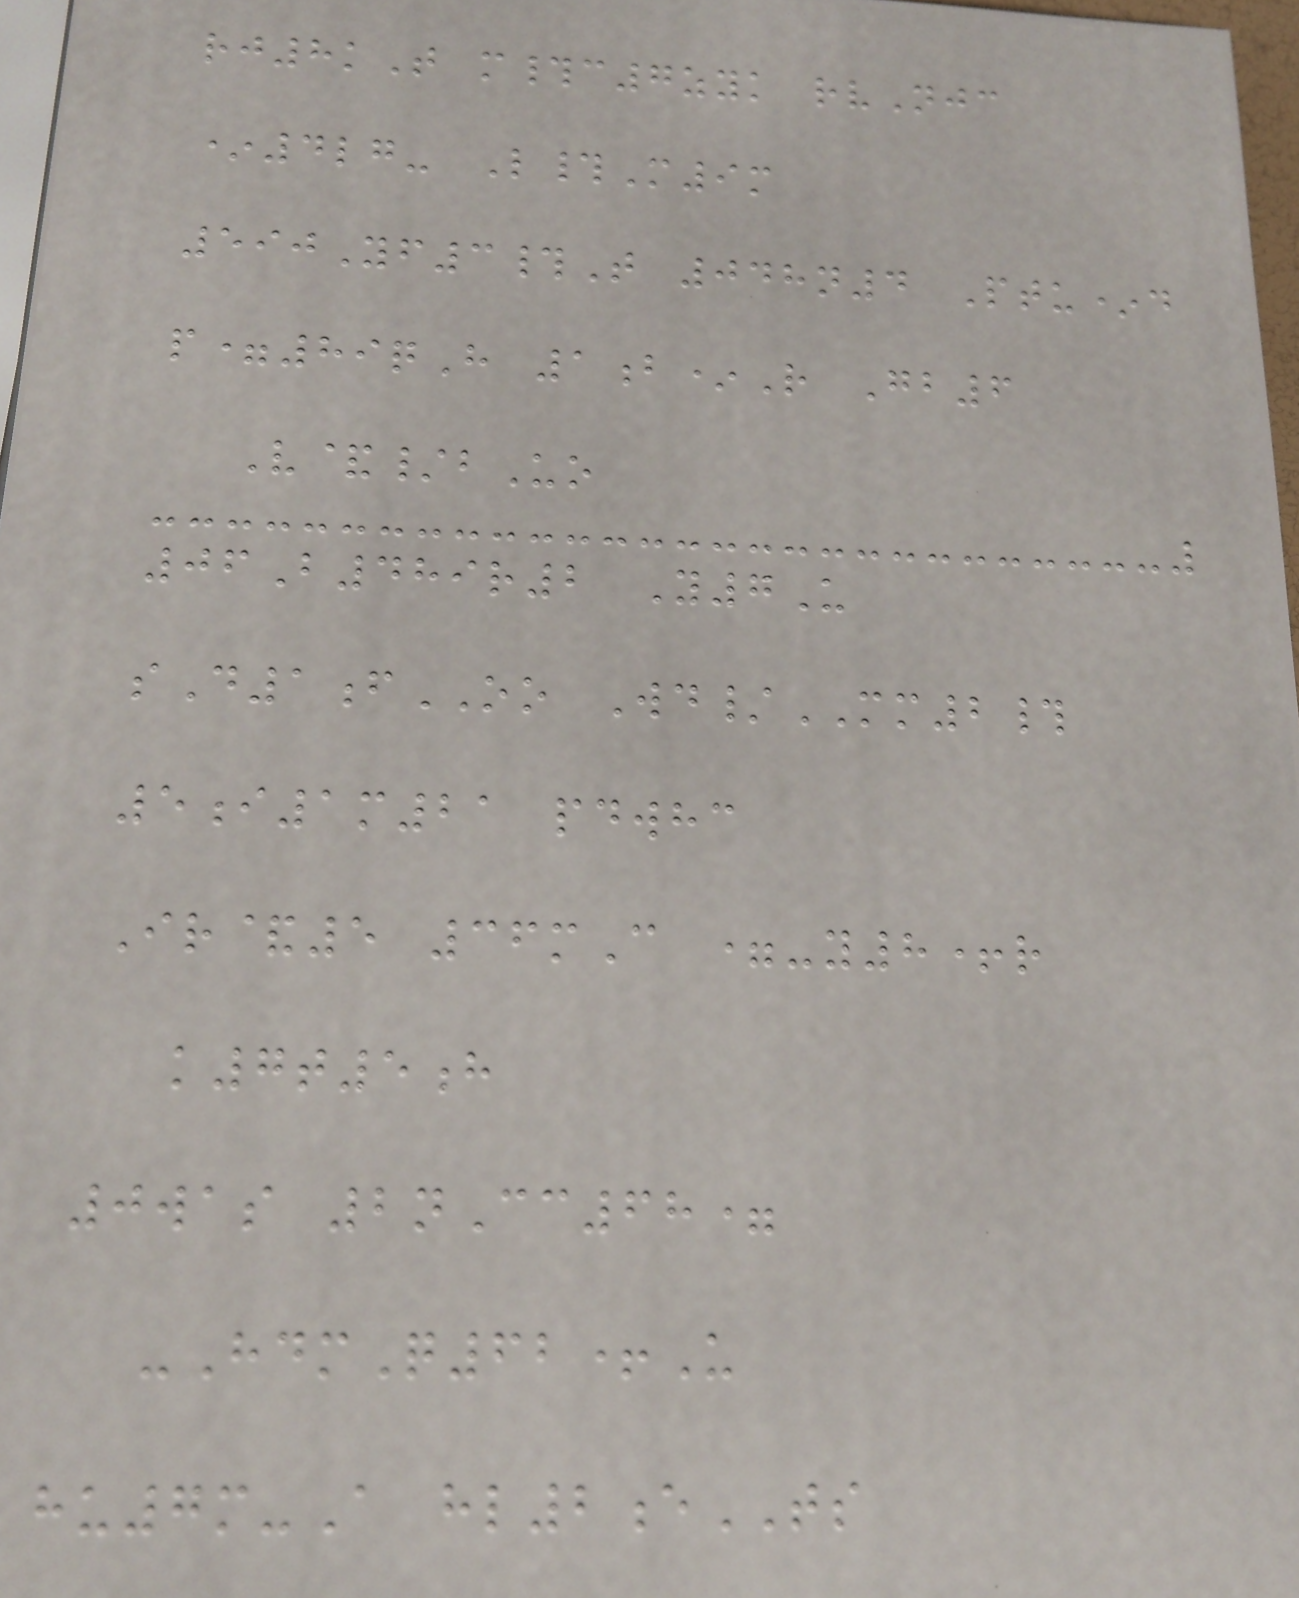rj8kT m#c7zyk rvNjc
*4lg- L#M9m
590Yf3#T 048n4 Ptu*d
p=89qH 1b*R Gb6
V&/bUo
06B489r2 Y7U
sD1fOO Wd/MM2#
5i1m21 pdwhc
Ir&5 36mC =-y8+r
k7t5h
0was 2nCc68=
-HdmQ62+U
hu7m-A hl2eTS
